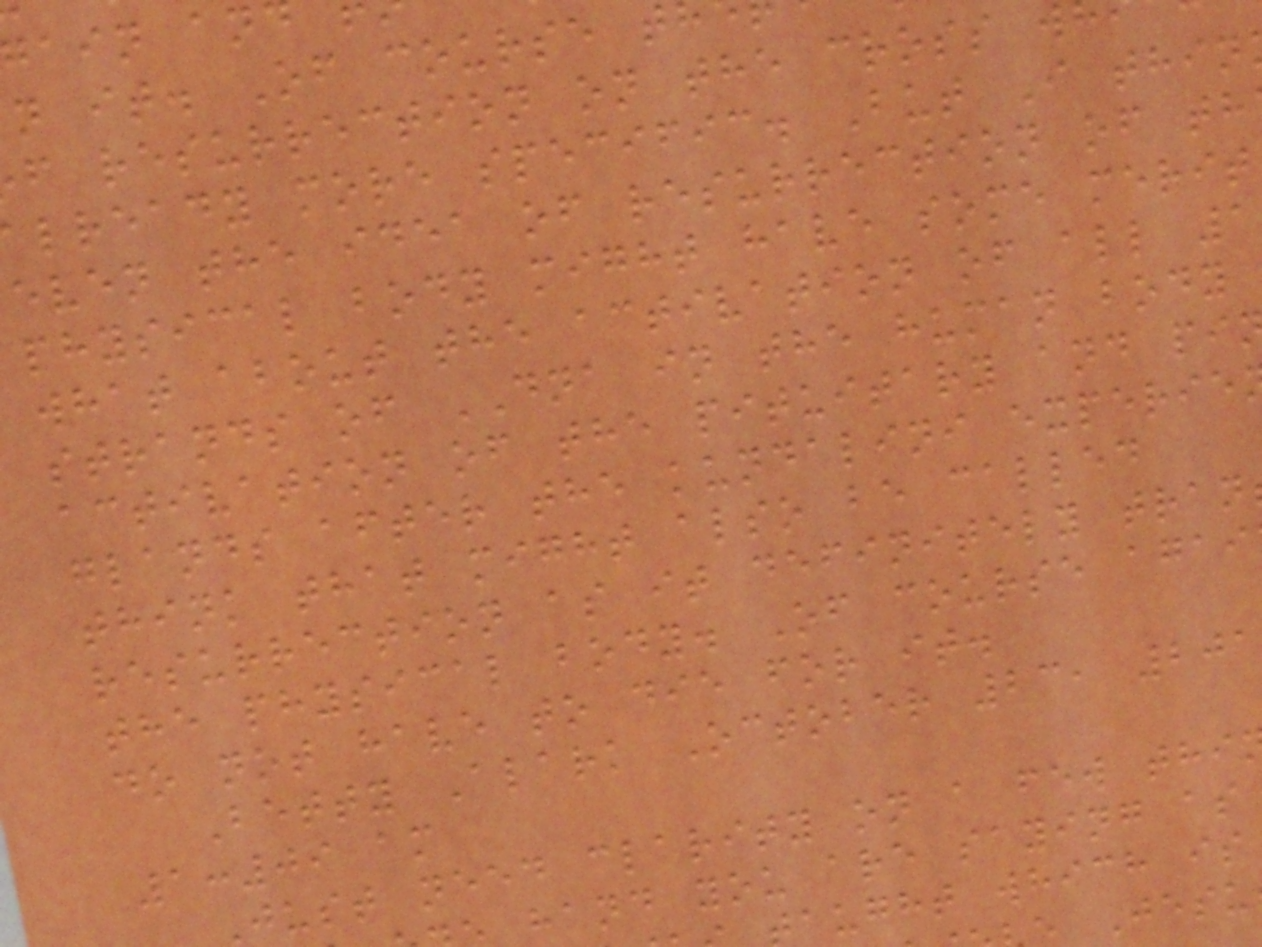n it. Of course t
f resurrection on the cross w
lready more specific. But I thin
even the idea of resurrection of th
physical body might have some merit
what about the activation of all 1
strands of DNA in the human body
activation of the pituitary and pi
glands after the kundalini experie
think that might also be called
resurrection as it definitely tran
the physical body. Of course agai
do not have to die for it.
Betty Alark October 23, 201
1:09 am
just need clarity on a few thi
hand you are saying as
aught which is
